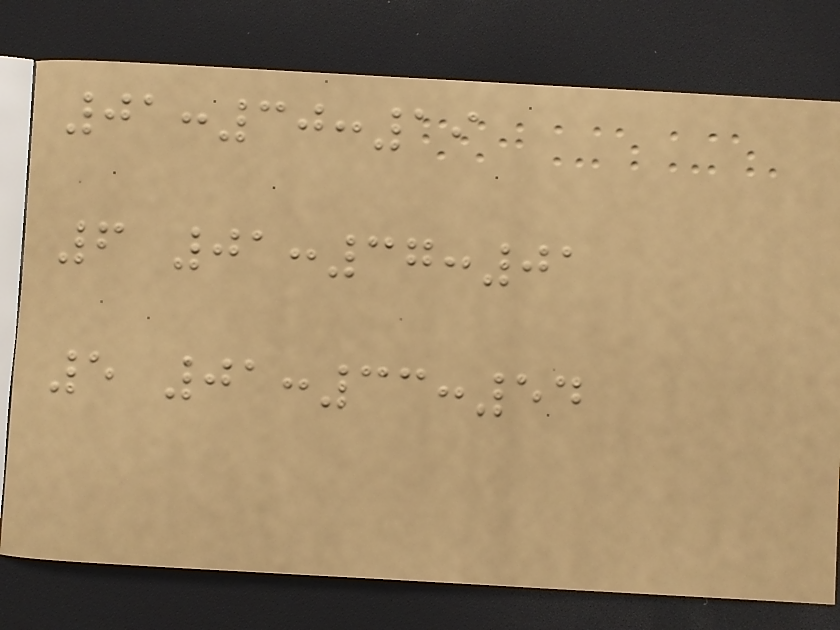01:30:19
6 01:37:01
5 01:33:54
